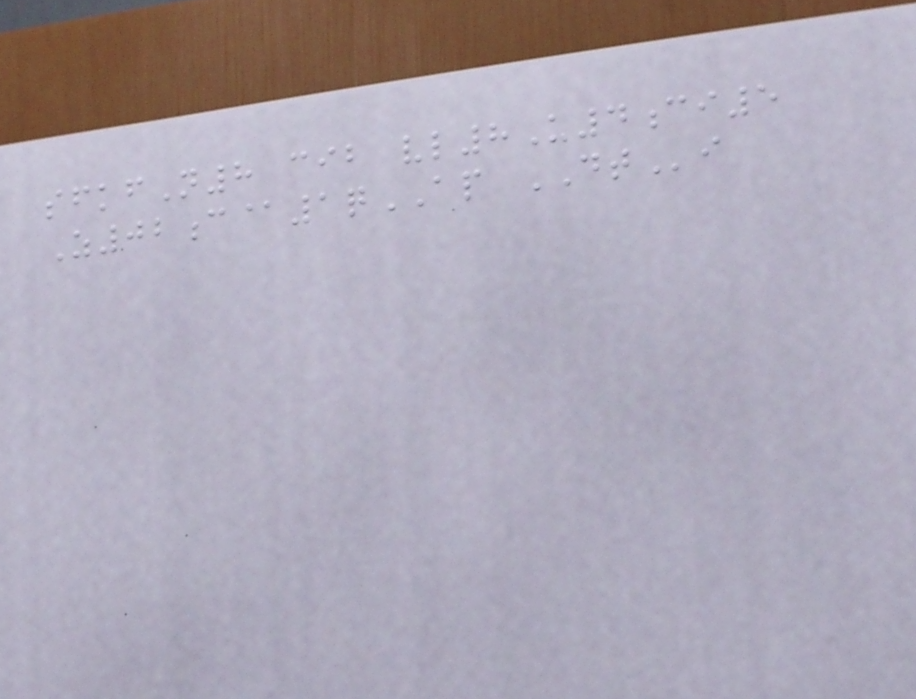sfkfN8 cib vl8U4ci5
Z02c@1qAP DTi
